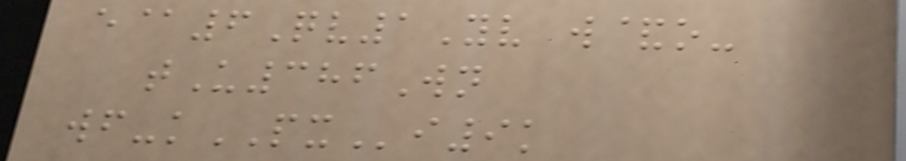e@6Qv1Yv w&o-
tU386Wn
wf-kPXi9k
